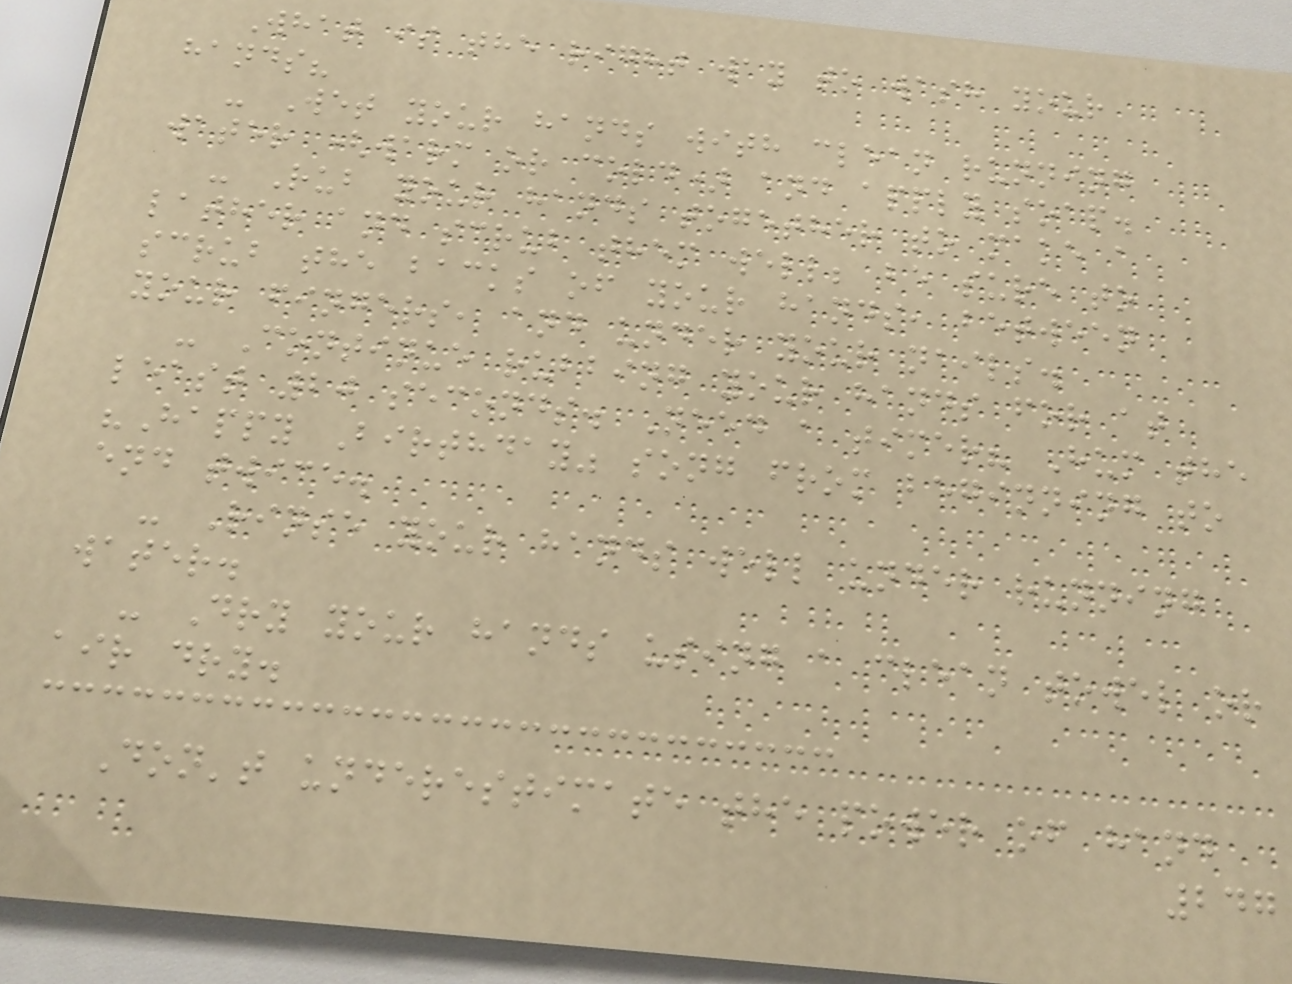What is the right way to wash your
hands?
- Wet your hands with clean running
water (warm or cold) and apply soap.
- Rub your hands together to make a
lather and scrub them well; be sure to
scrub the backs of your hands, between
your fingers, and under your nails.
- Continue rubbing your hands for at
least 20 seconds. Need a timer? Hum the
"Happy Birthday" song from beginning to
end twice.
- Rinse your hands well under running
water.
- Dry your hands using a clean towel or
air dry.
Don't underestimate the power of hand
247
